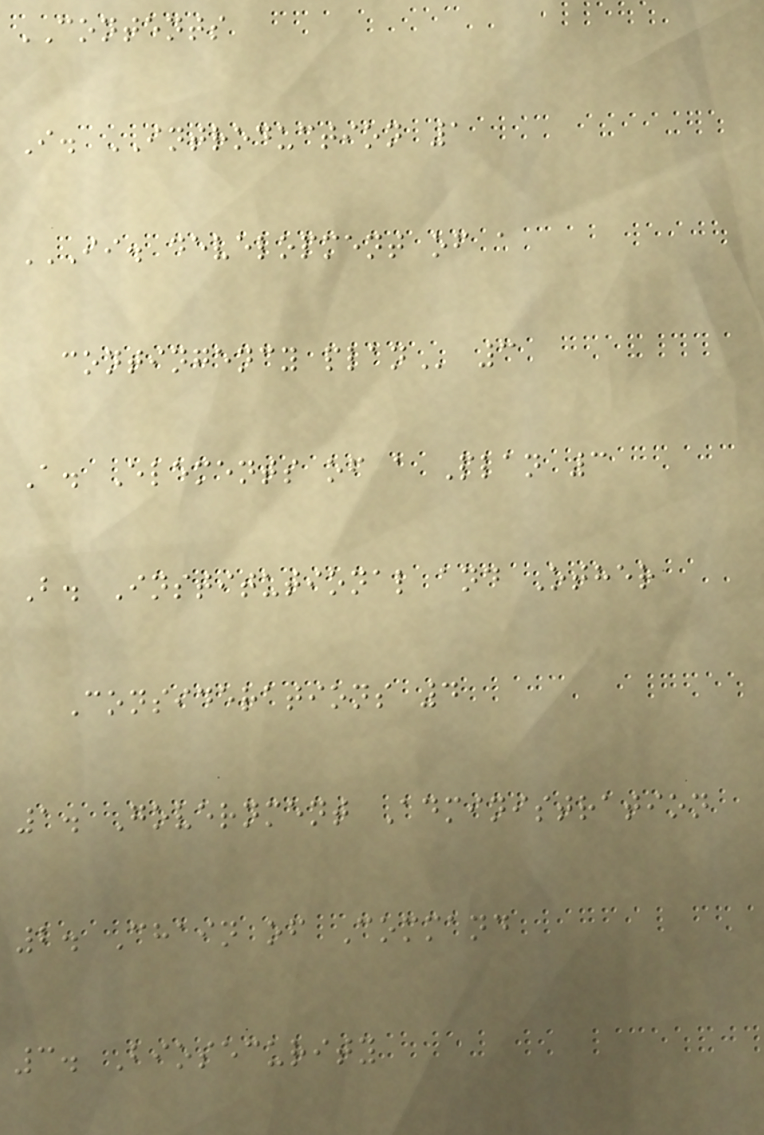CONTENTS
I. INTRODUCTION 1
II. DEVELOPMENT OF A
CONTINGENCY PLAN 3
A. Elements of a Plan 3
B. Institutional and Other
Considerations 4
1. Government Administration
2. Chain of Command
3. Biosecurity
